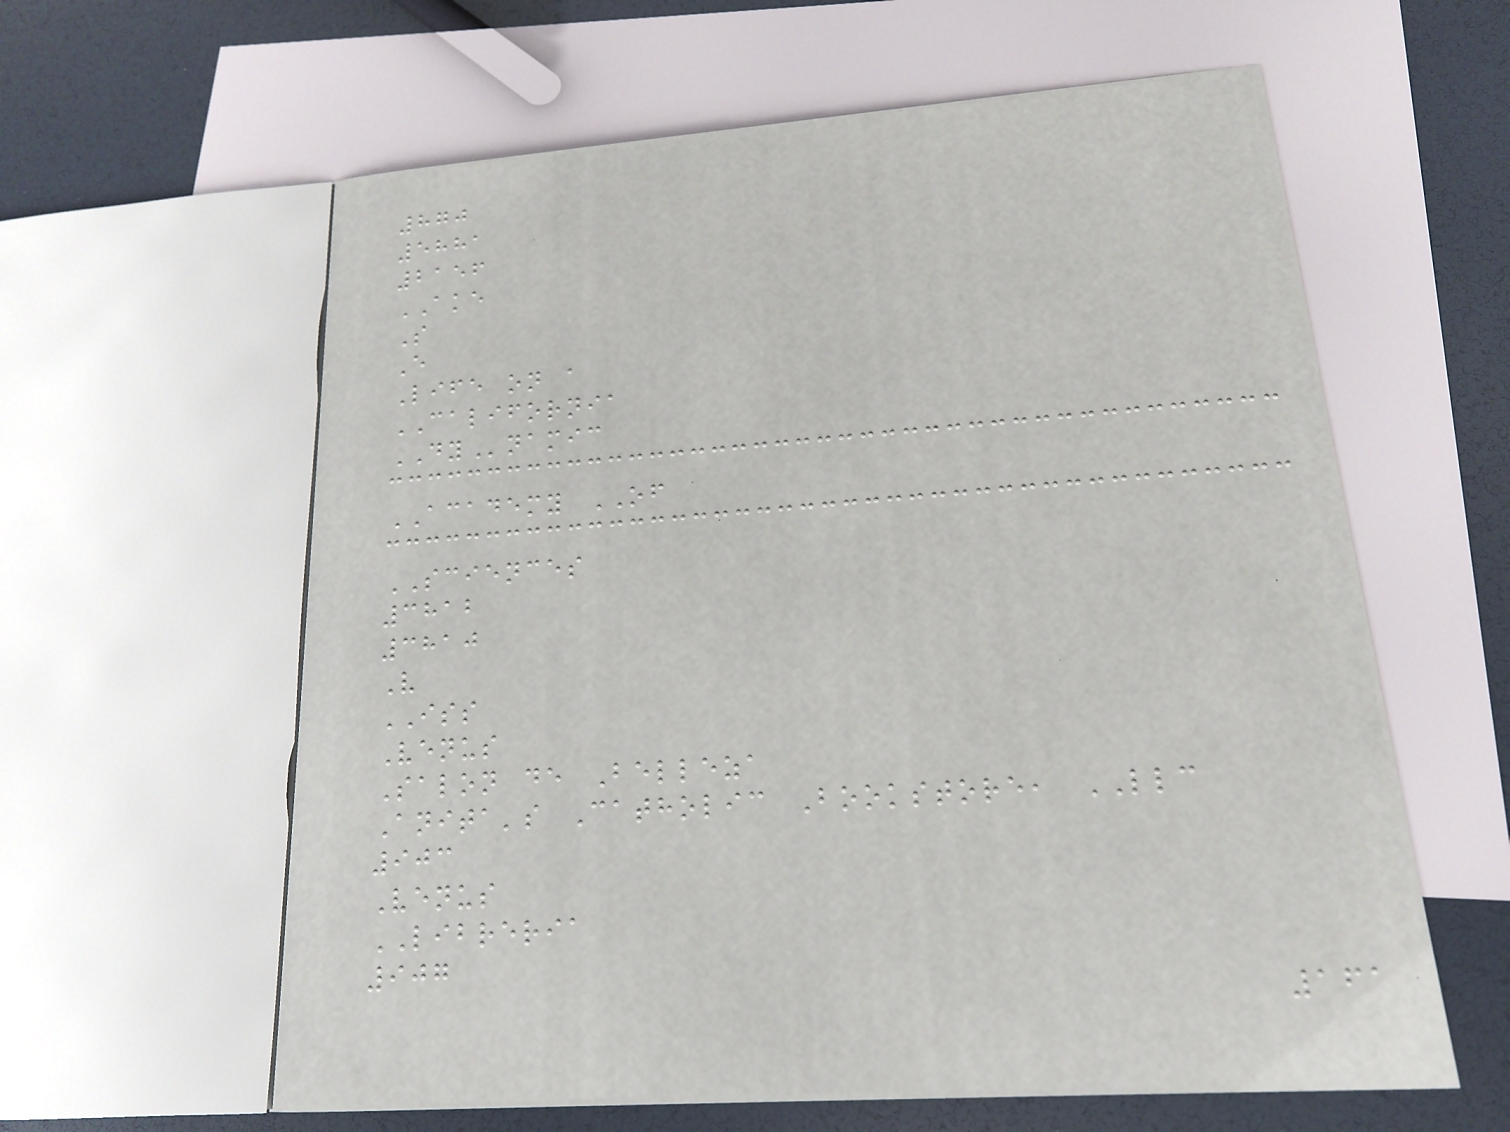870
5881
2156
AKE
S
E
Life on a
CALIFORNIA
DYnamic
ACADEMY OF
SCIENCES
3812
3810
V
ISS
Venus
Salon de Belleza
Anita's Catholic Bookstore, LLC
903
Venus
LIBRERIA
907
161
